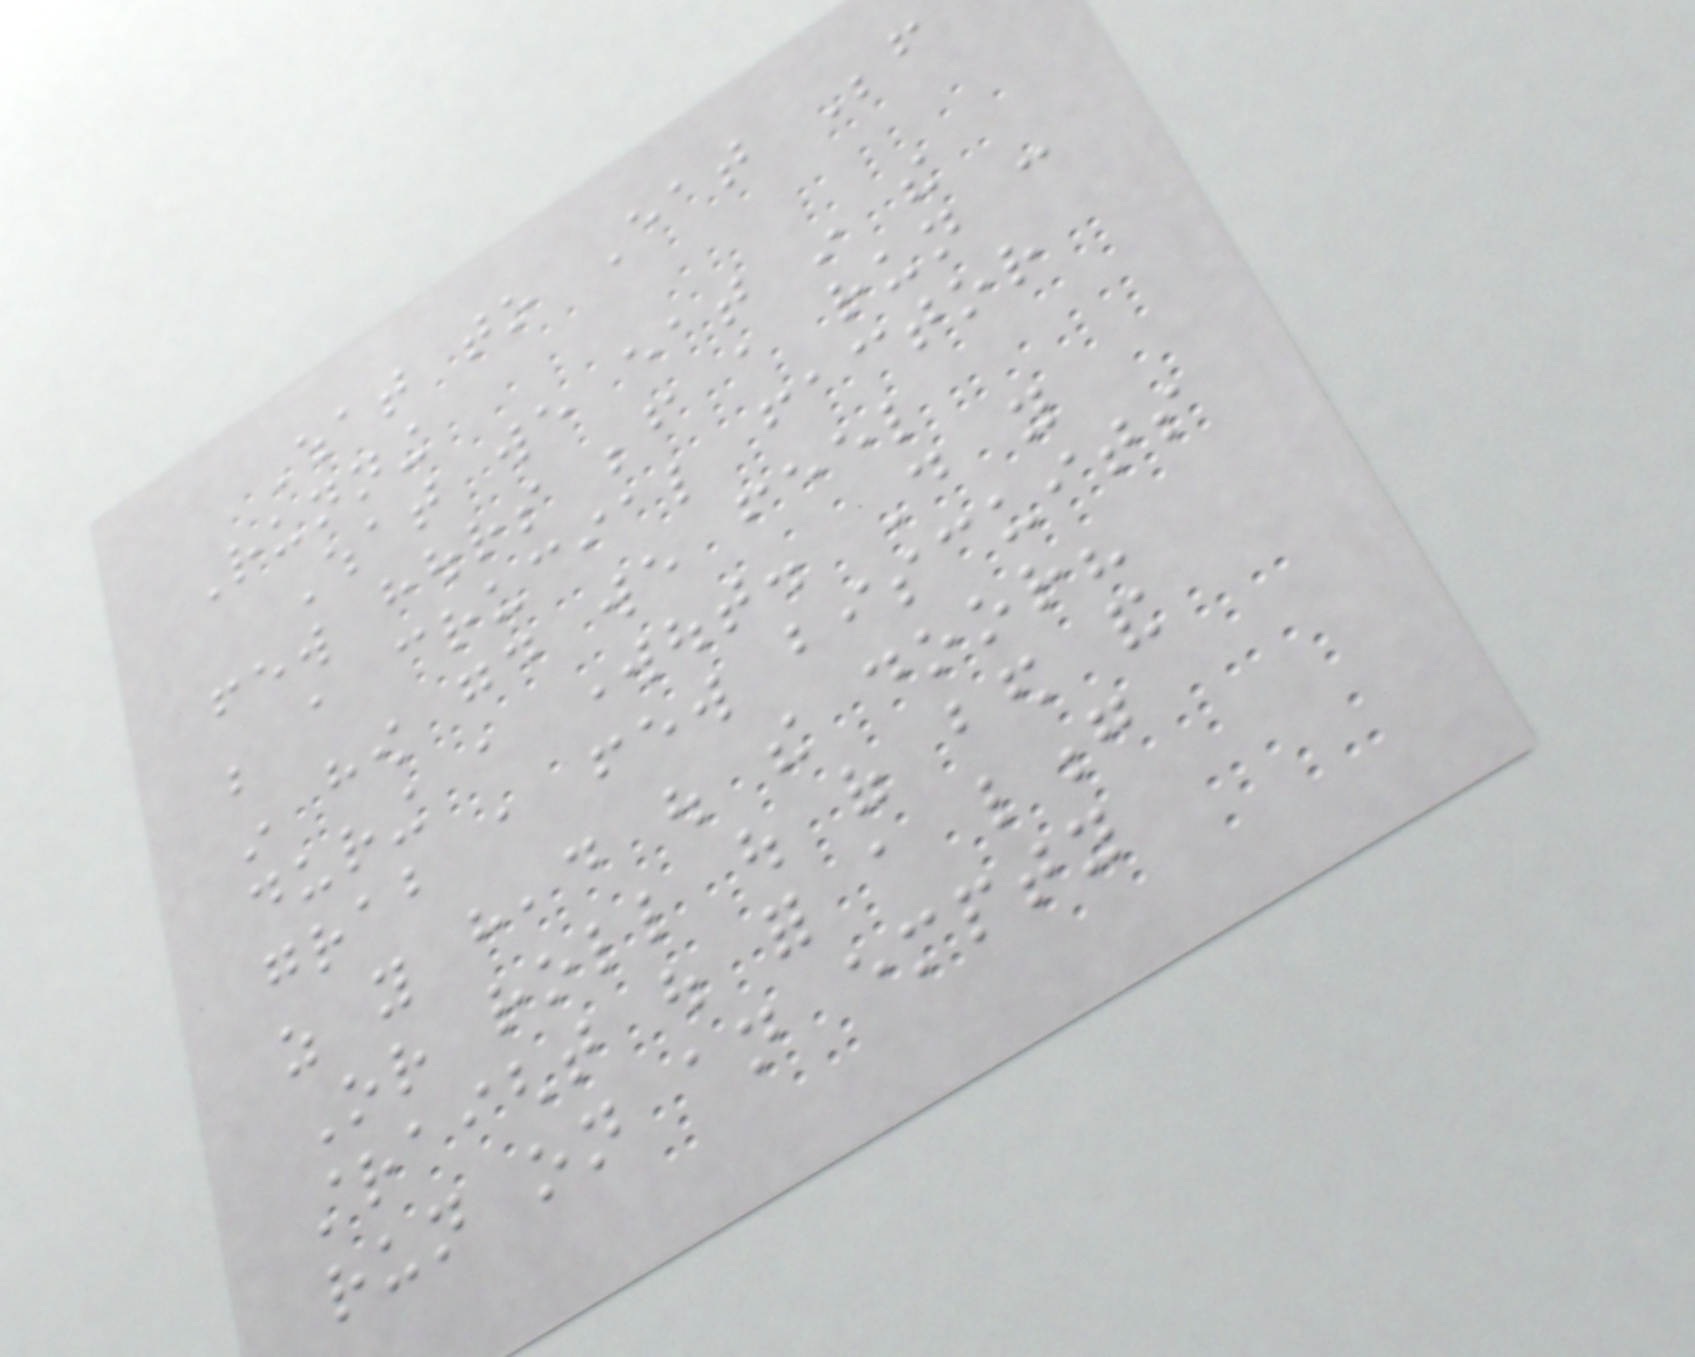What to Eat Before
Running
What we eat in the
few hours before a run can
be a crucial factor
in how good we feel
during a workout. Do you
grab a few biscuits
as you head out the door?
Or roll out of bed and
straight out for a long
run on an empty
